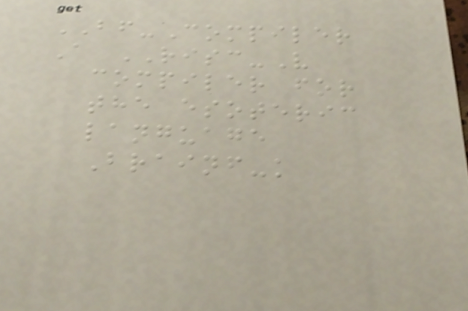BF-Compiler
A RISC-V
compiler for
the esoteric
language
Brainf-k
